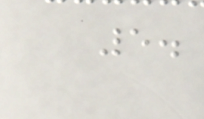5.
